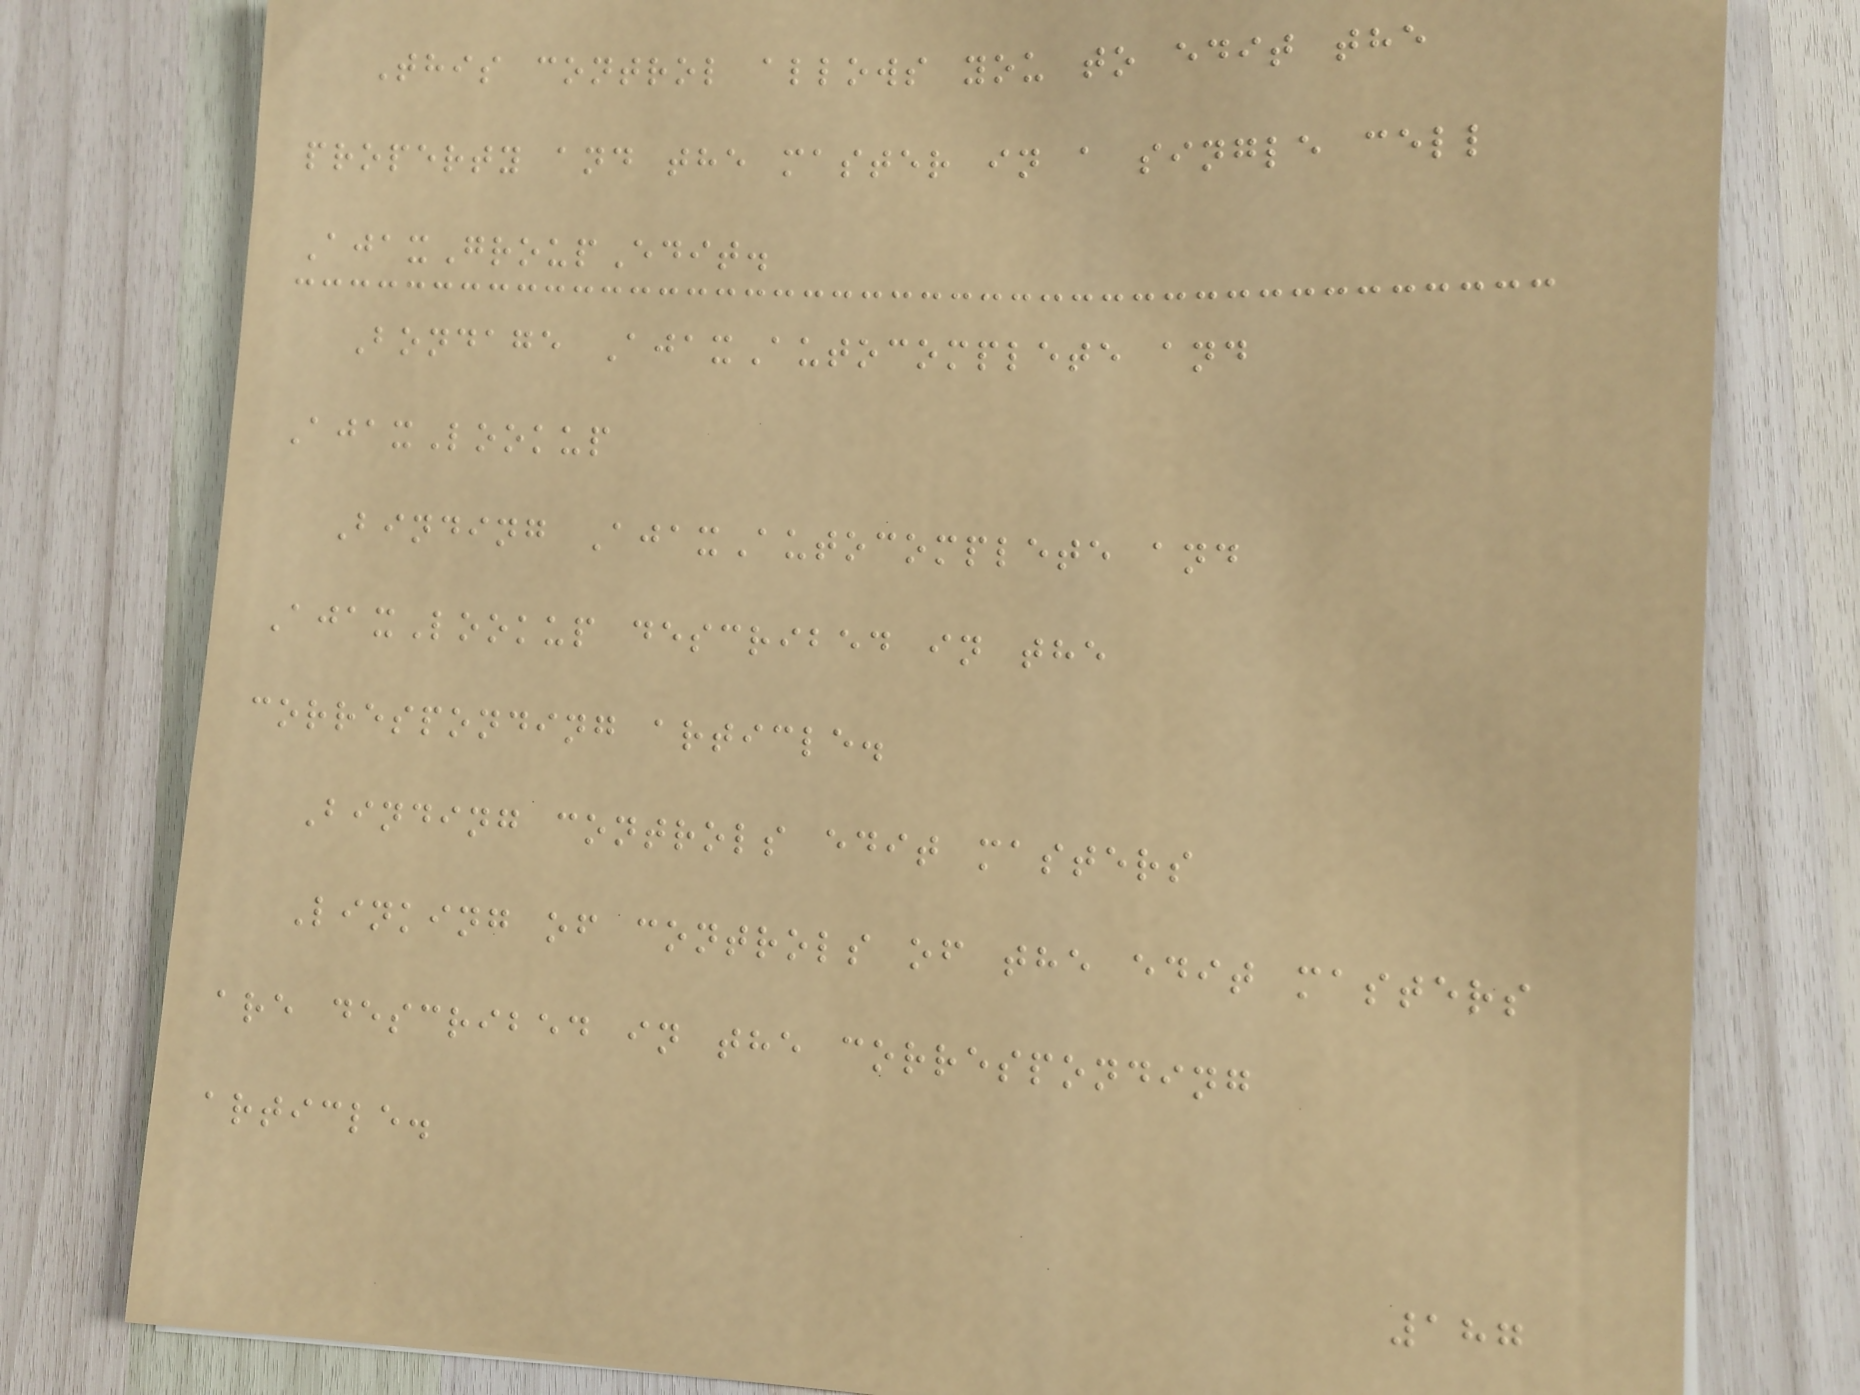This control allows you to edit the
property and the master in a single cell
AjaxGroupEdit.
Bondage AjaxAutocomplete and
AjaxLookup
Binding AjaxAutocomplete and
AjaxLookup described in the
corresponding article.
Binding controls edit masters
Linking of controls of the edit masters
are described in the corresponding
article.
187
